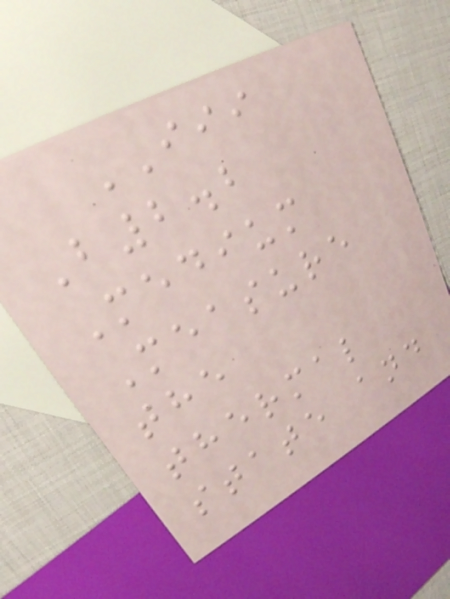III
B2.2
Medium
Measure
the
thermal
state and
